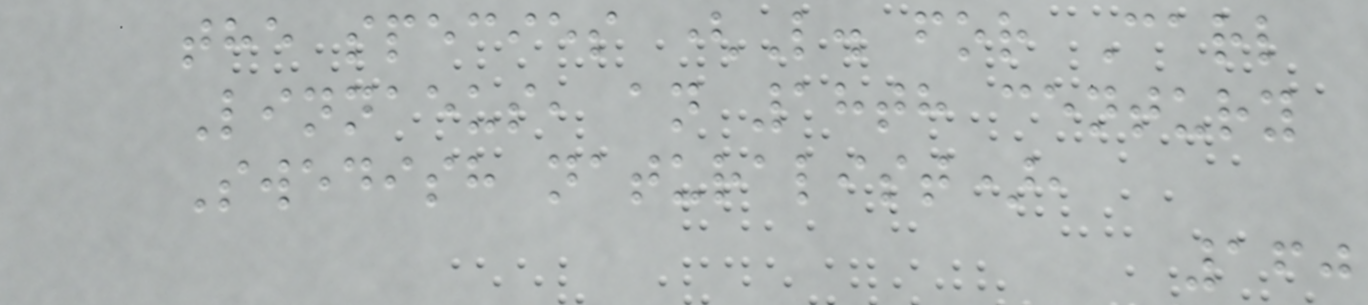the species (L. for Carl
Linnaeus, an 18th century
Swedish naturalist),
160
